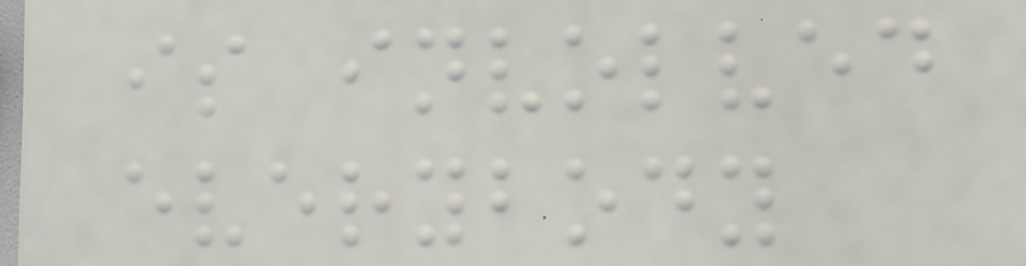is involved
everybody
